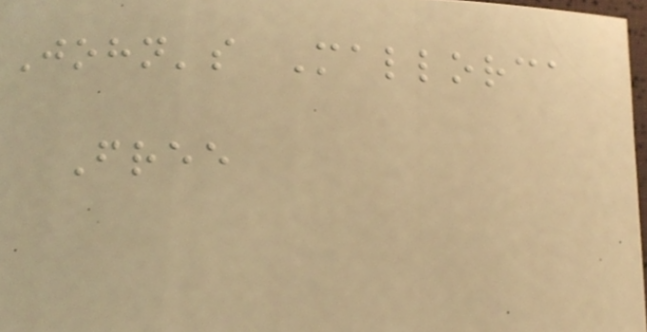John's Mallorca
Free
